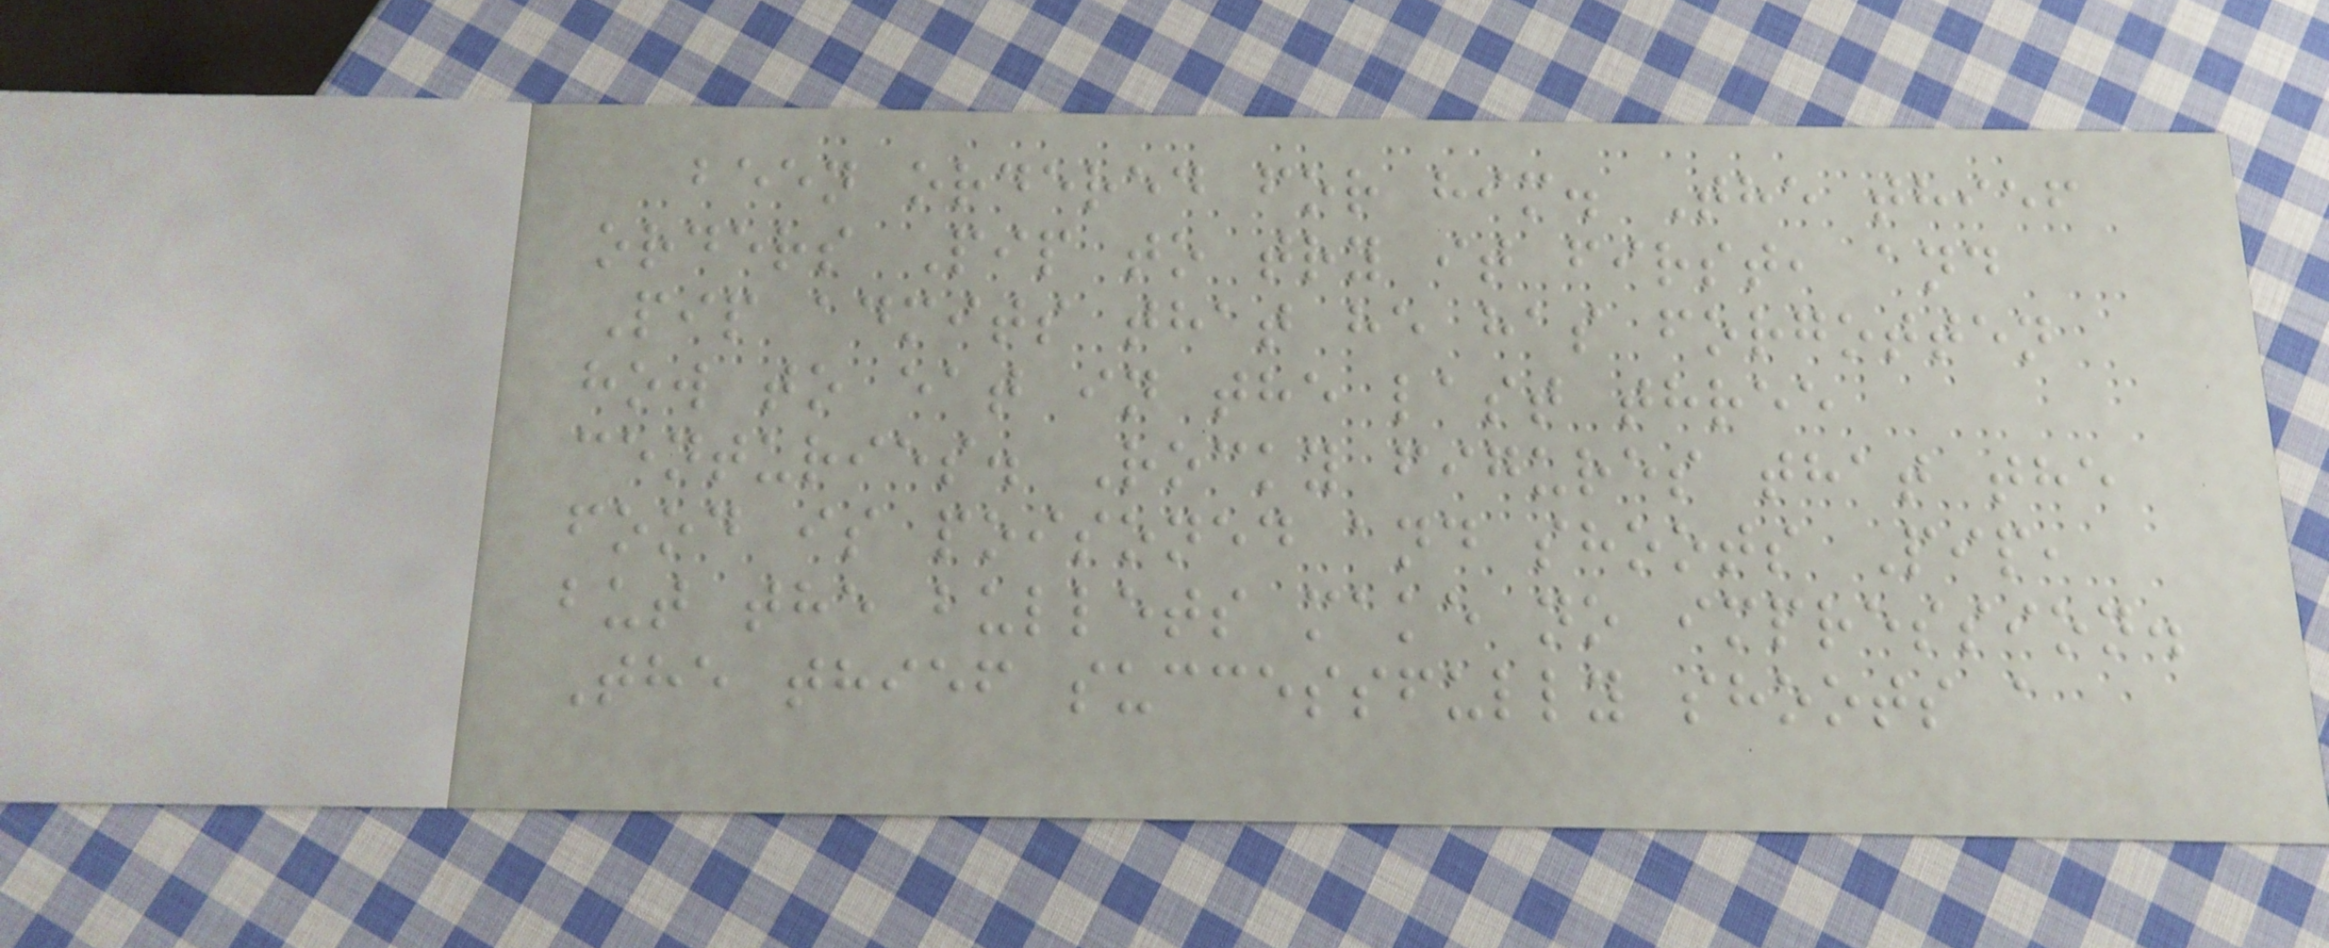been ordered for him. The thief
orders Pip to try it first, and
Pip admits that he has forgotten
how to eat in the last three
centuries. Rocky figures that the
food is poisoned and shoots Pip,
but the bullets make no impression.
The thief successfully shoots a
